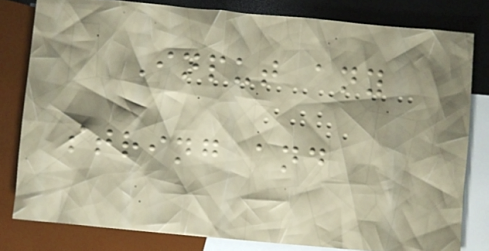Input any
string and
